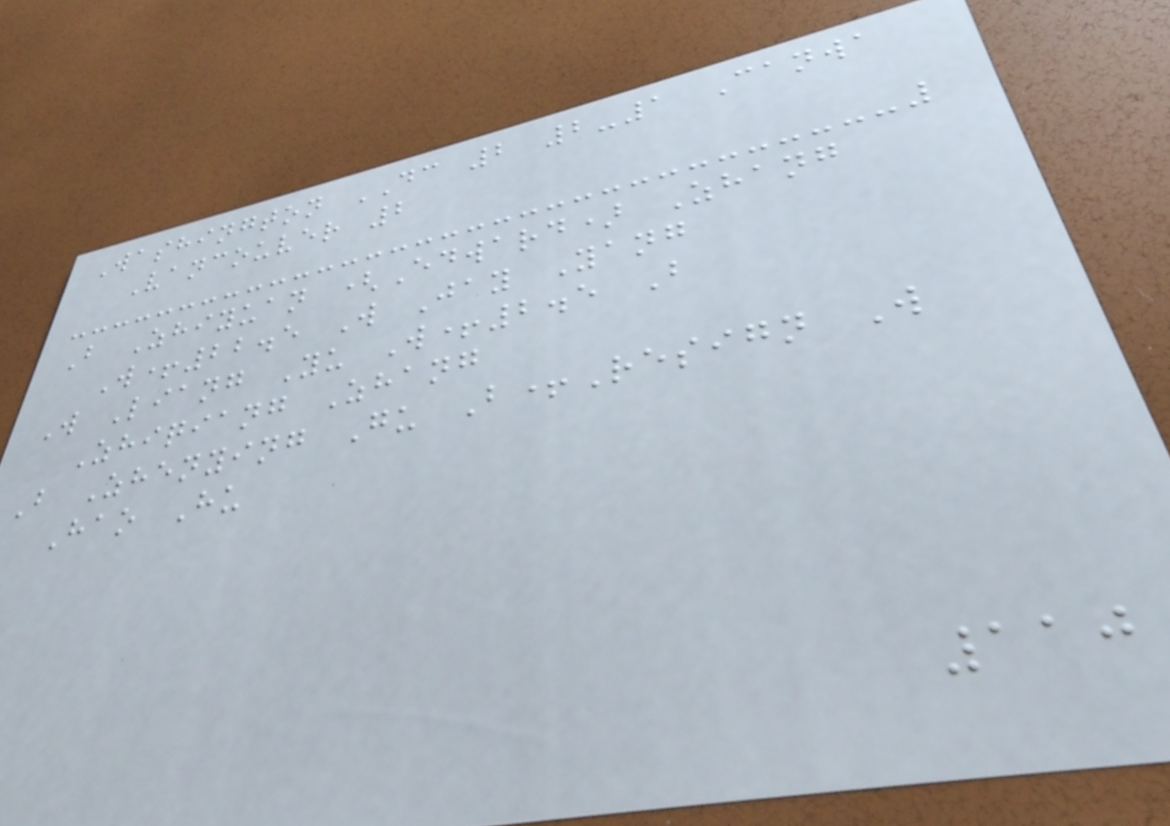Washington DC 2 2-1 Canwa
Vancouver 2
B Zhiyuan (Edward) Zhang
W+22.5 W Jay Yang
W Liang Yu W+2.5 B
Zhiqiang Zhang
B Zhenying Gu B+Resign W
Hao Hu
110
